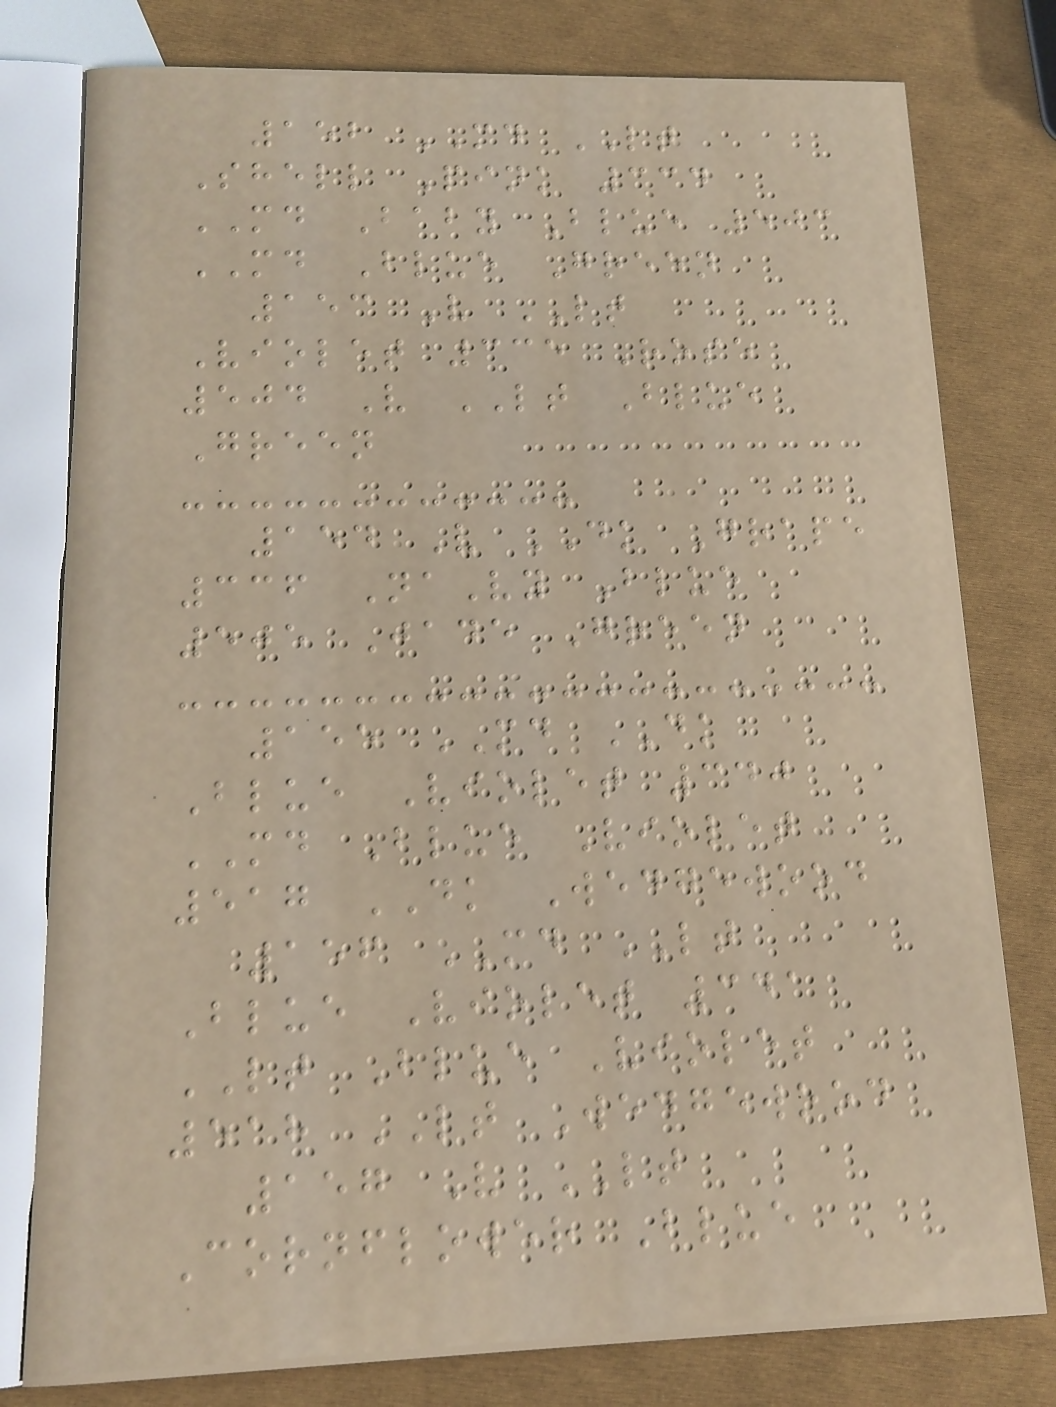152 MD LT
Shell Pink 334
MD Baby Blue 503
MD Blue Green
153 V LT
Violet 335 Rose
504 V LT Blue
Green
154 V DK Grape
336 NaVy Blue
505 Jade Green
155 MD DK
Blue Violet 340
MD Blue Violet
517 DK Wedgewood
156 MD LT
Blue Violet 341
LT Blue Violet
518 LT Wedgewood
157 V LT
Cornflower Blue
